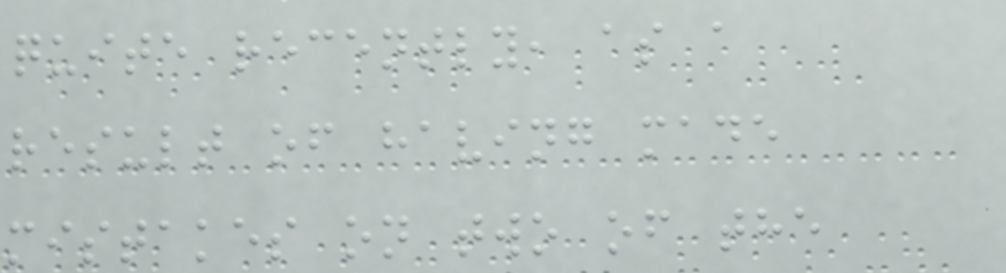quite recently, as a
result of having made
mistakes on two of the
